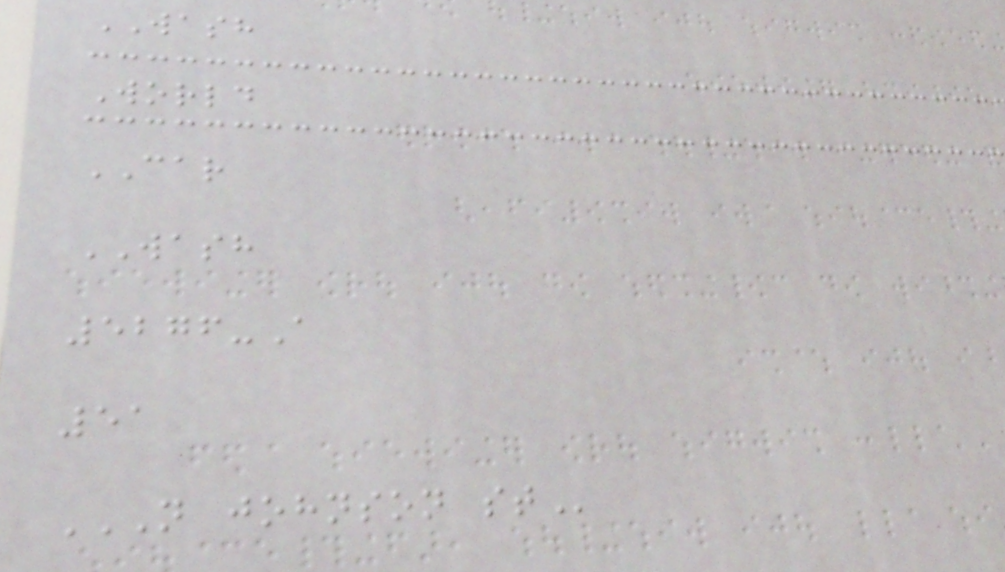WASH
World
CAR
WASH
5276-A
51
N JOHNSON ST
